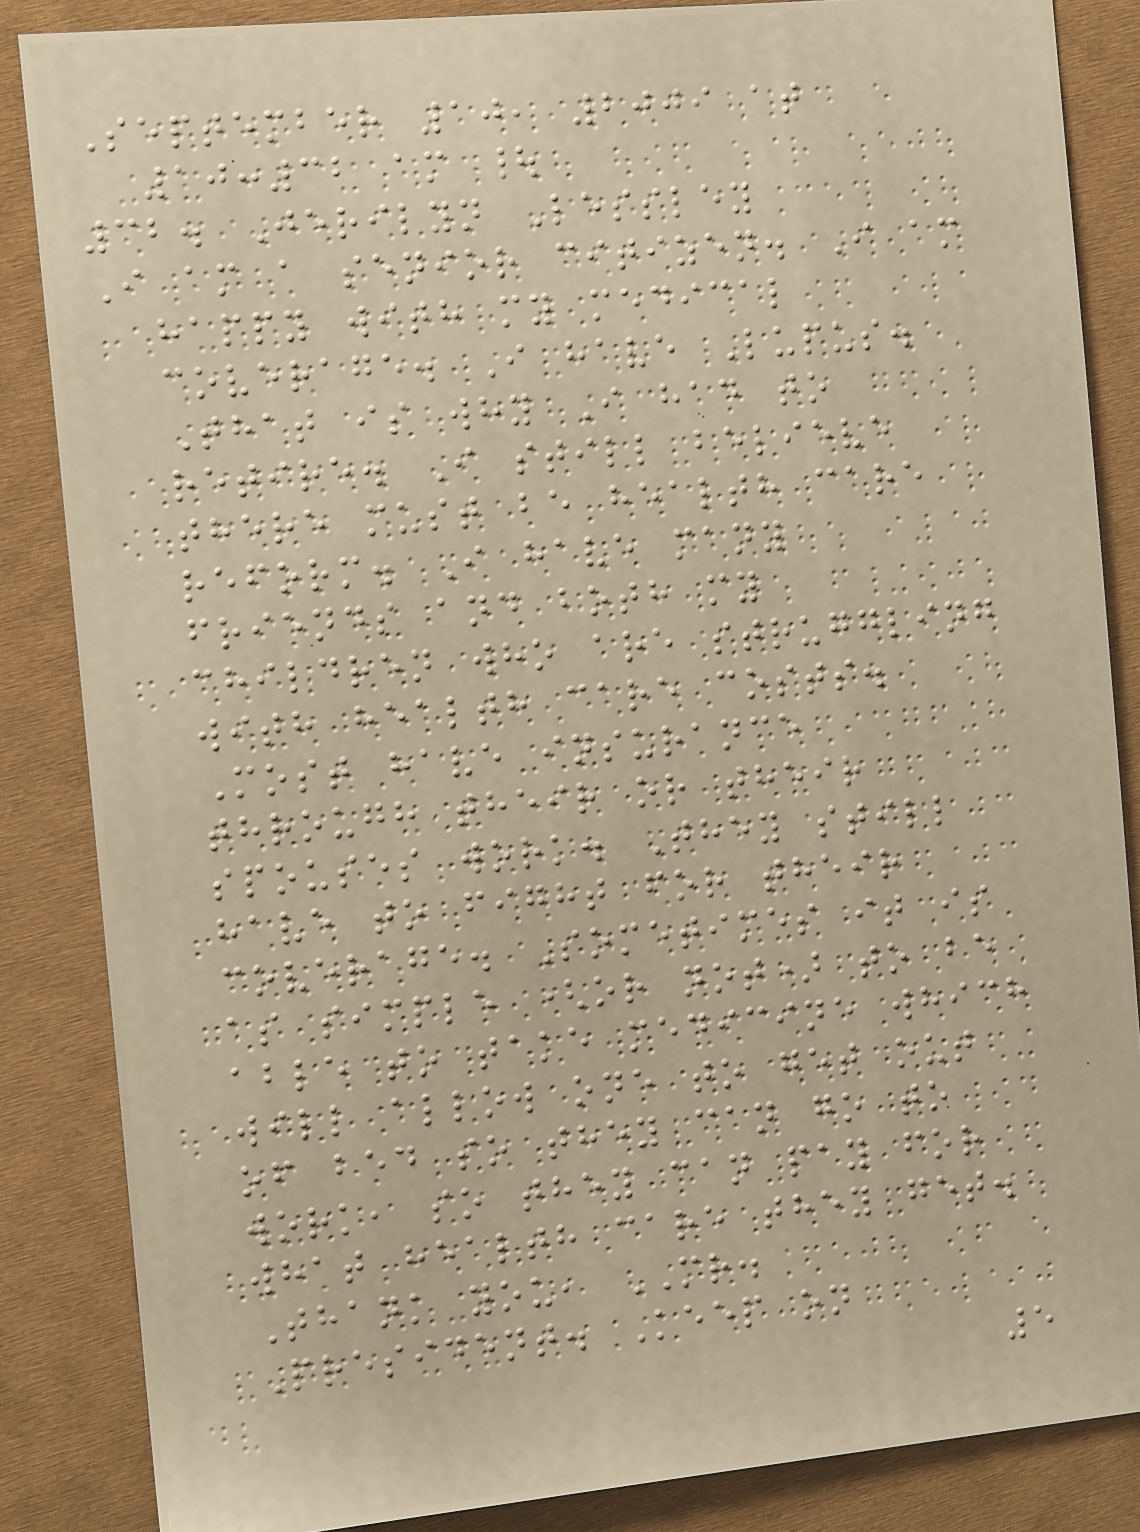September 10, 2009 at
10:32 am |
32. Jerilyn Lessley
I am a senior citizen. I am
happy with my medical
coverage. I have Lupus.
That is why I had to
retire. I still believe
there must be health care
reform. I have many
friends and both my
children who are struggling
with health care costs.
Most have insurance
through their or their
spouses work. They still
have to fight for their
coverage. Sometimes it is
as simple (or not) to be
able to take medicine which
will allow one to get out
of bed so they can go to
work, so they can pay for
what health care they get.
Thank you, MR.
President. Keep on
5
